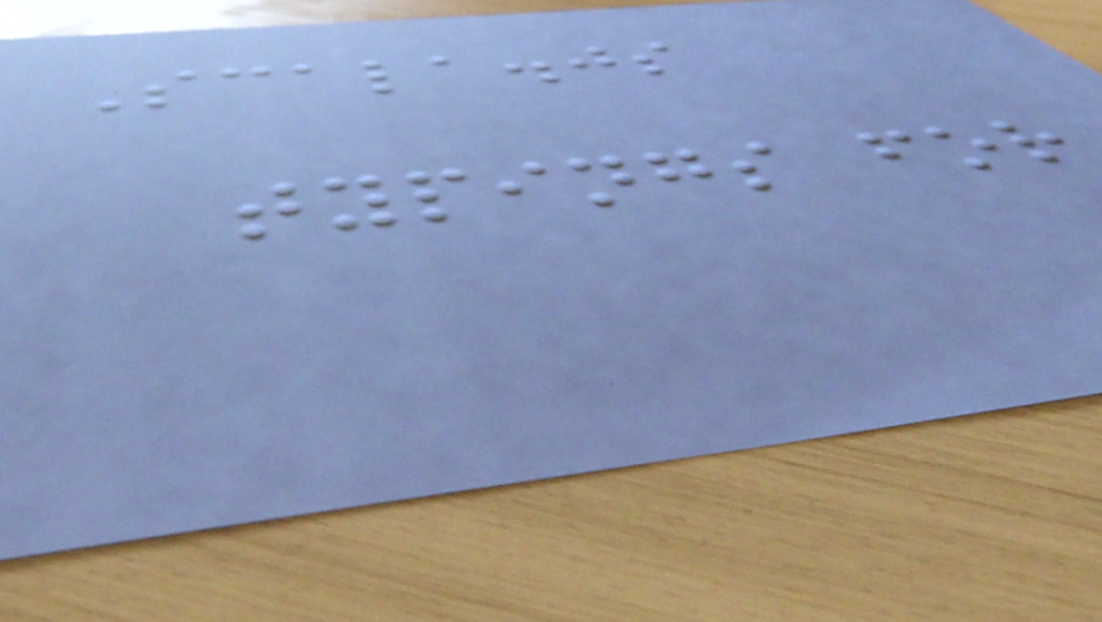Scala.js
typings for
